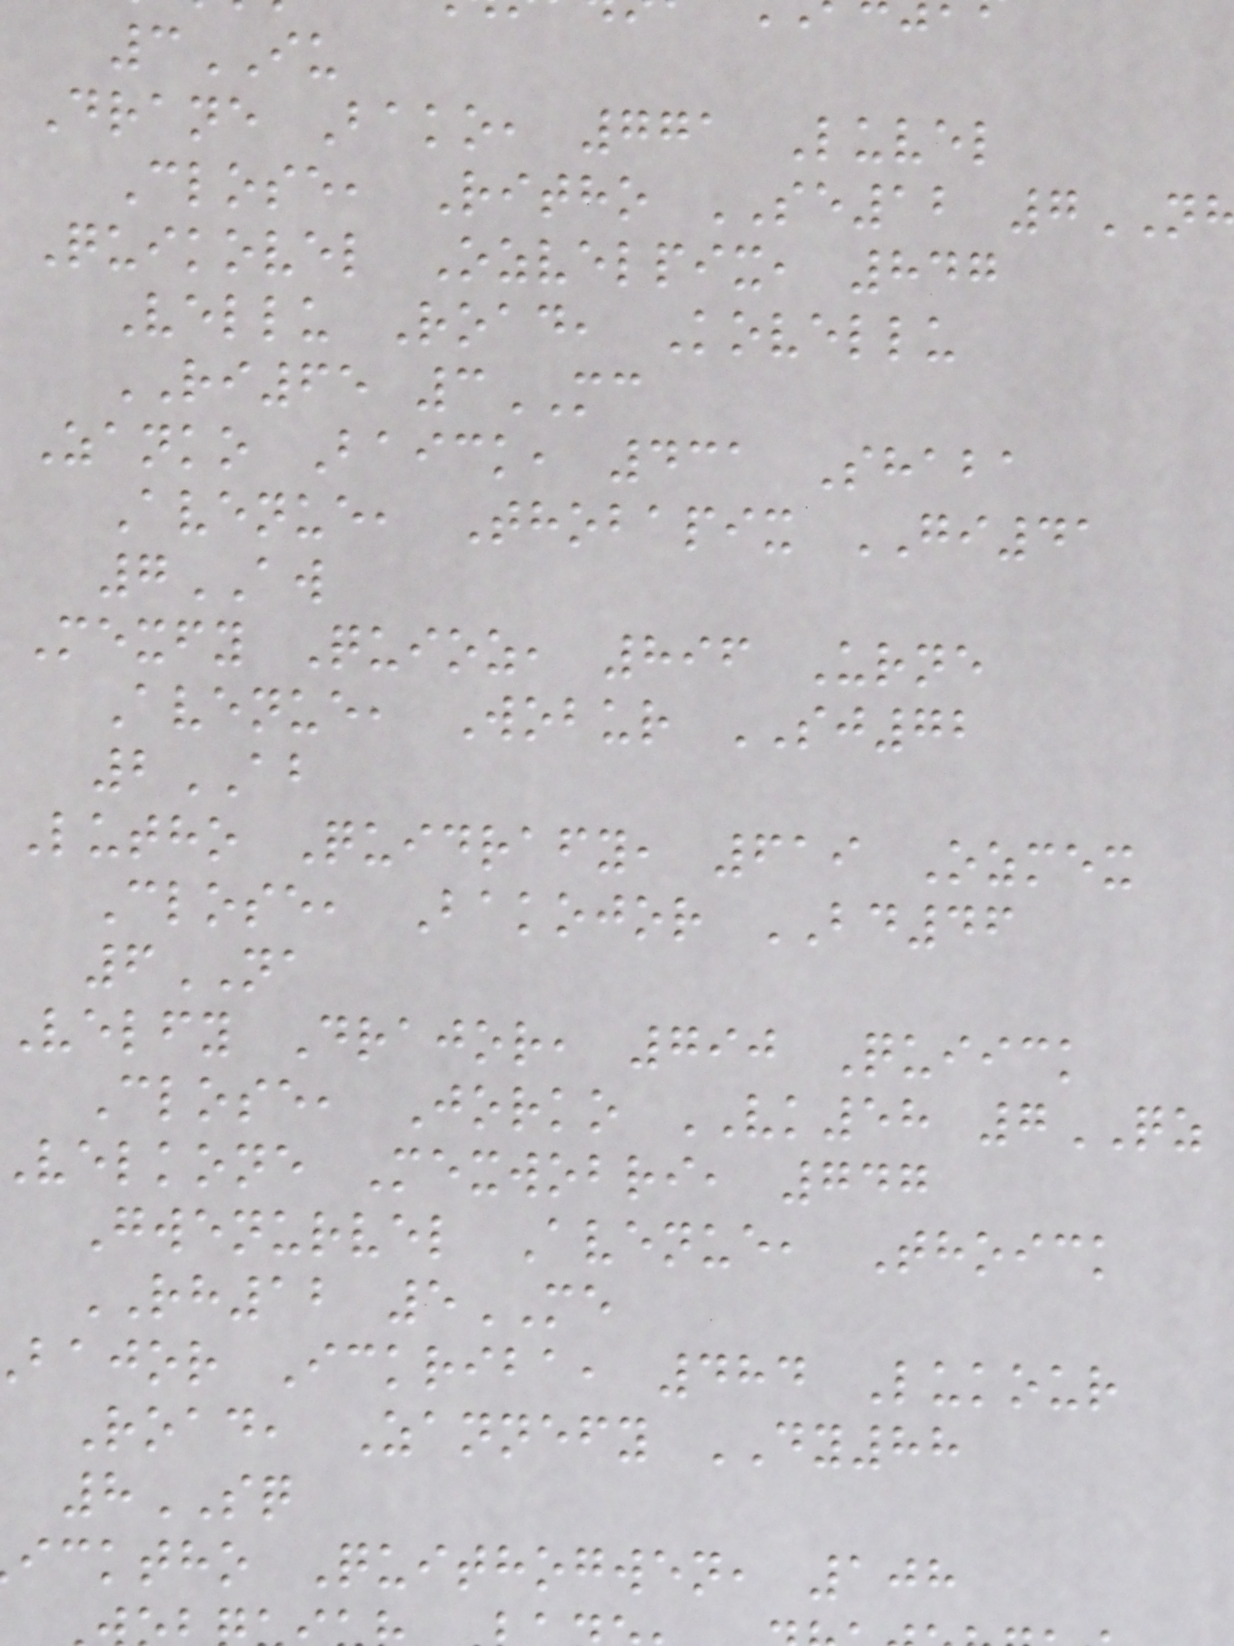3IU
Drane Bako, 771 Luvel
Close, Ritho SE12 7
Quikovel Ozvelpix, 847
Vellu Road, Kovellu
RI65 3MC
Zanko Baick, 431 Shaba
Avenue, Thobapix GI41
7AW
Mexfy Quioz, 896 Urne
Avenue, Wobur SJ72
2AB
Lutho Quidrafy, 619 Ozmex
Close, Bakojor BD46
6NA
Velfy Drajor, 790 Quiick
Close, Jorko VK58 7QZ
velkone Mexwobri, 747
Gwenurvel Avenue, Thoick
RH12 5ME
bajor Ickriba, 484 Lukour
Road, Zannefy DY88
8SQ
icktho Quithogwen, 108
